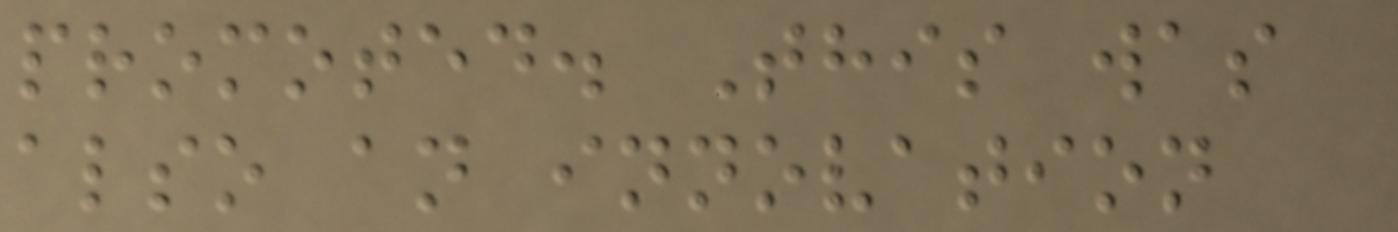promoted. This was
also an innovation
